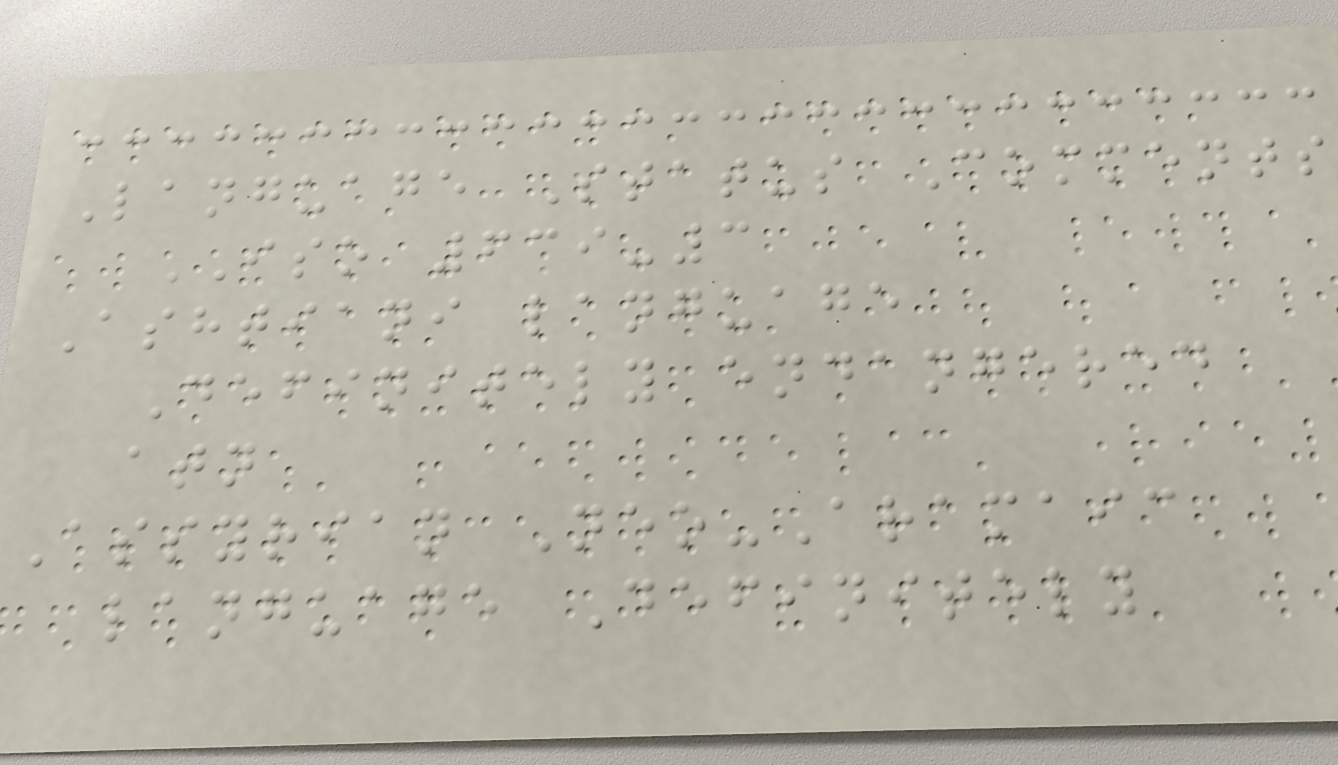Language Status Comments
ISO 639-3
Ashtiani language
Definitely endangered
atn
Assyrian Neo-Aramaic
language Definitely
